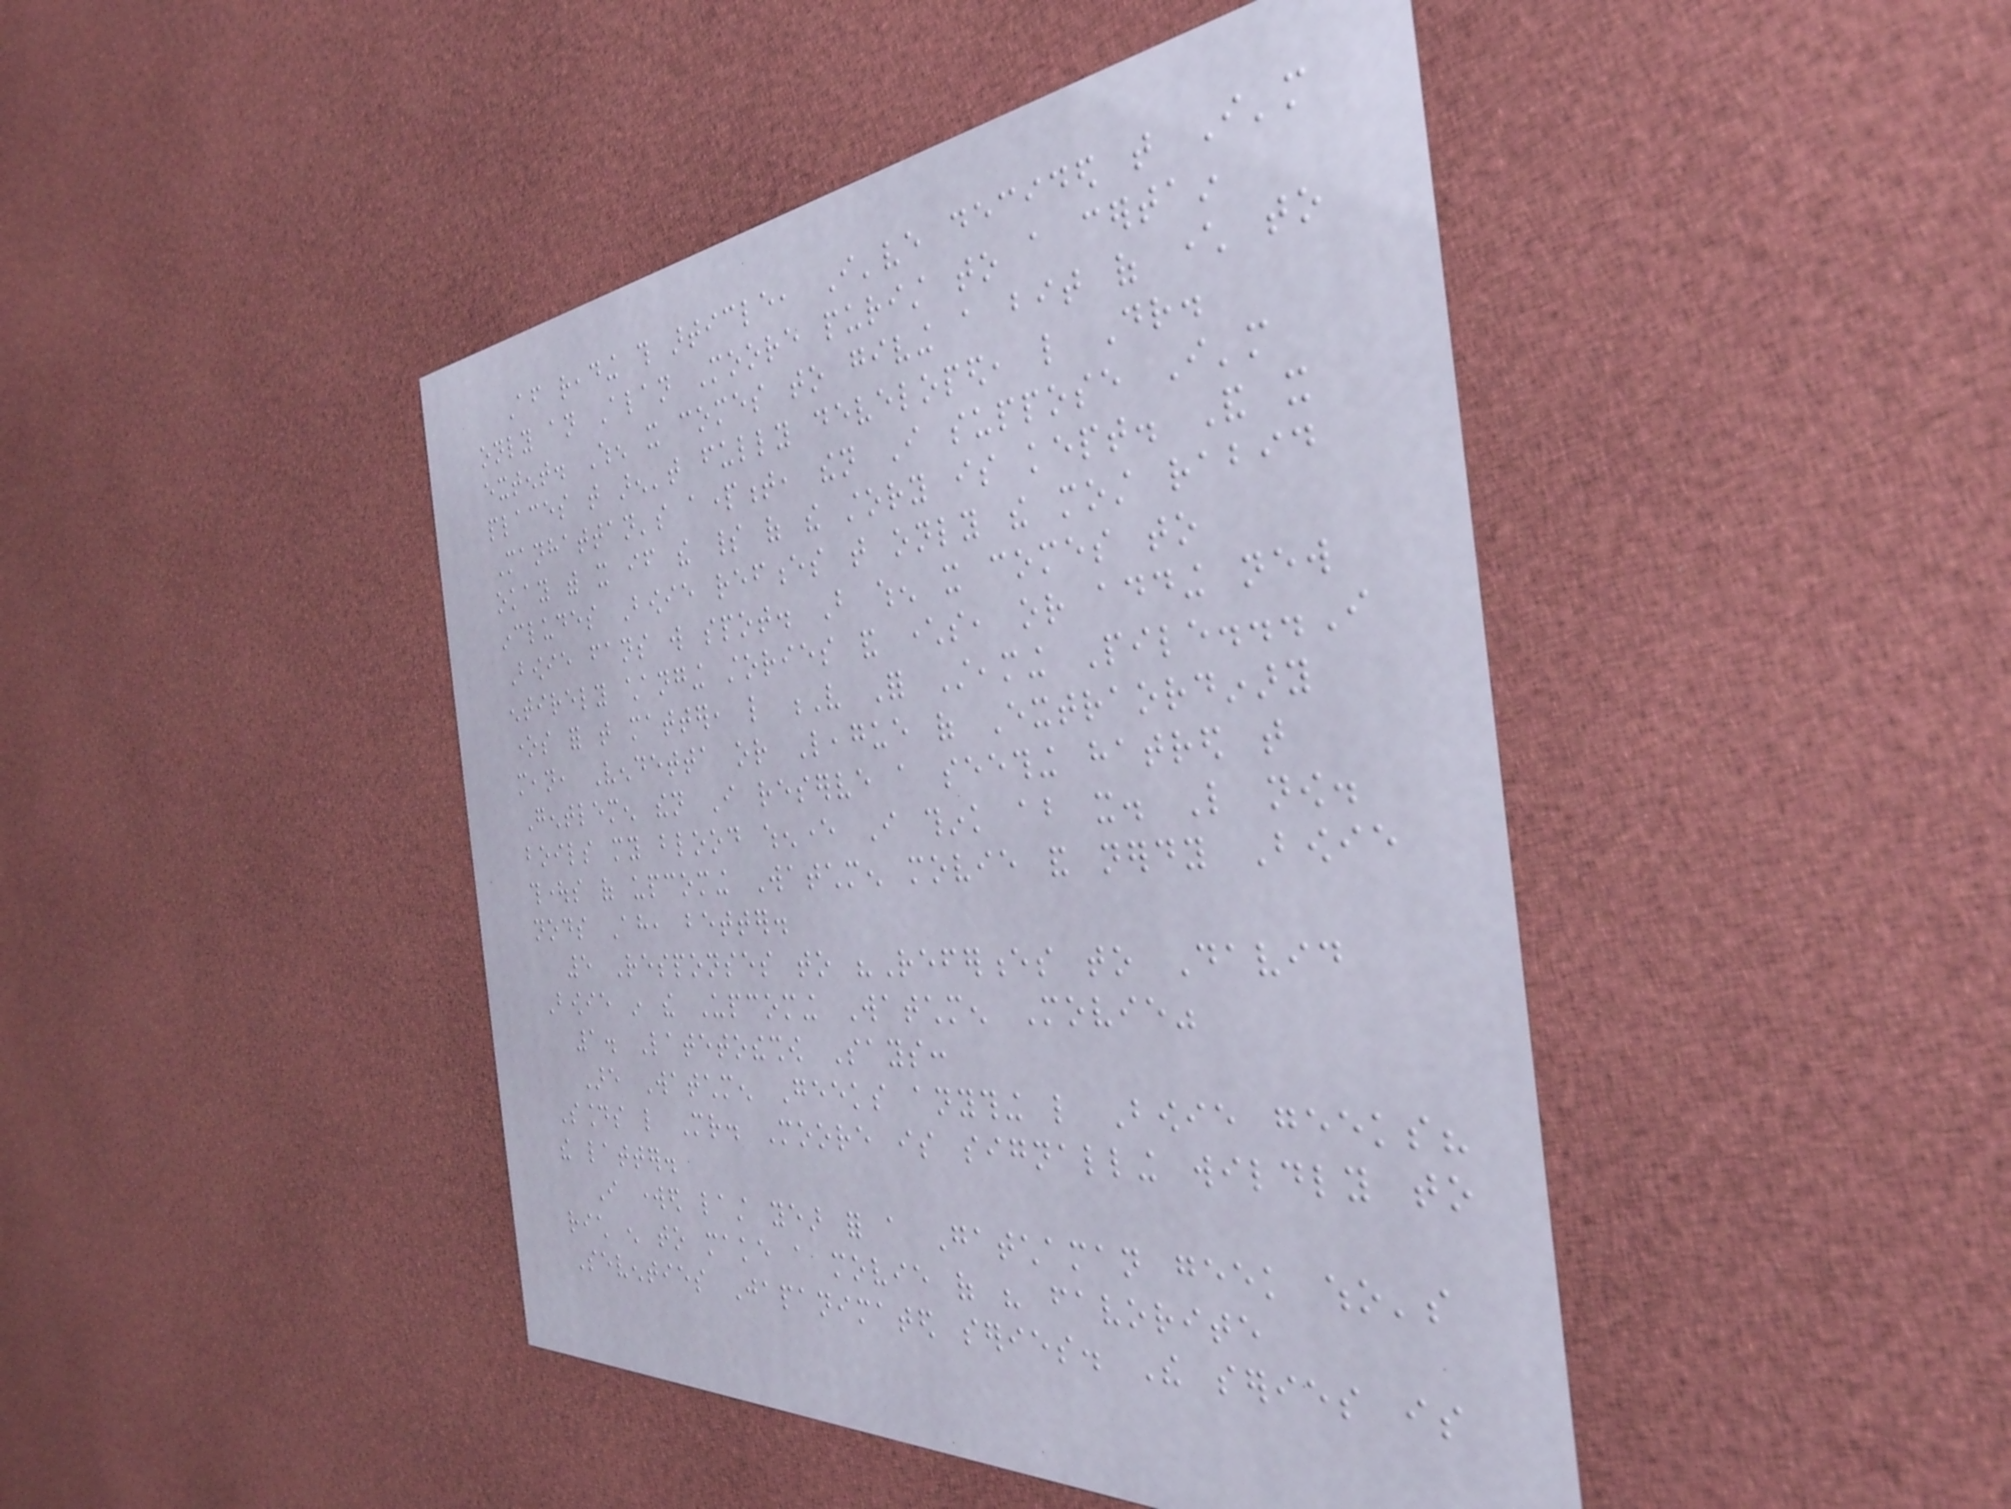After reading this article, I've decided that I'm
only an Alan Moore purist to a certain
extent. When it comes to giving a bit of character to
places that aren't fully developed, like Dr.
Manhattan's apartment, then I suppose I'm
okay with it if the spirit of the story is kept. And it
includes Bowie refences that only the most rabid
Bowie fans will spot. But when it comes to
entirely changing stories and characters, or adding new
ones for that matter, like V For Steaming Pile...I
mean, Vendetta or League of Extraordinary
Gentlemen then I reserve a seething hatred that
boils my blood whenever I think about it. Like now.
thoughts of upcoming Watchmen movie and nerdy Bowie
nods Ah, better.
5 Responses to "References to David
Bowie in the Upcoming Watchmen Movie"
1. Latetotheshow Says:
Are Watchmen Geeks anything like Bowie geeks?
Sounds like Mr. Moore is signalling wildly to
the latter.
I worked last year for a Gatchaman geek who's
rich enough to make a movie of his favorite
Seventies Japanimated series. The series is
